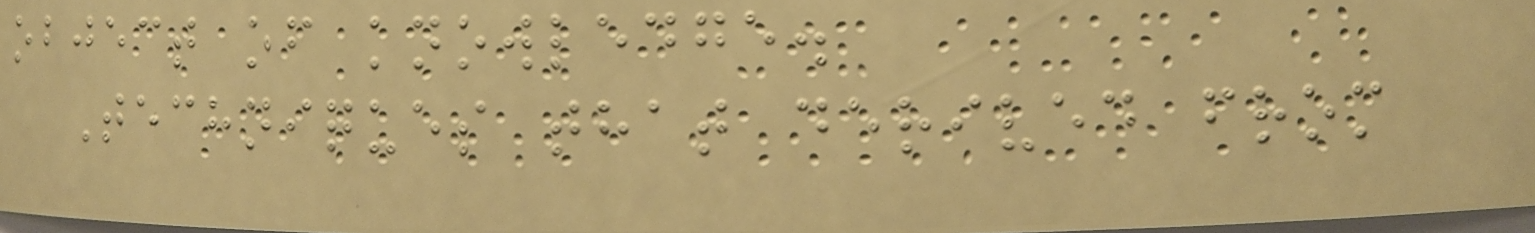object of knowledge.
Techniques that derived from
